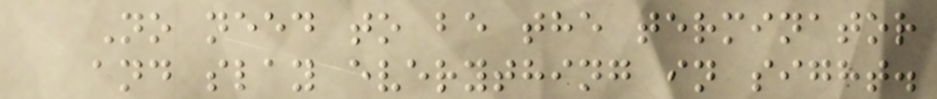No need to be the terminator
and slay everything in sight.
